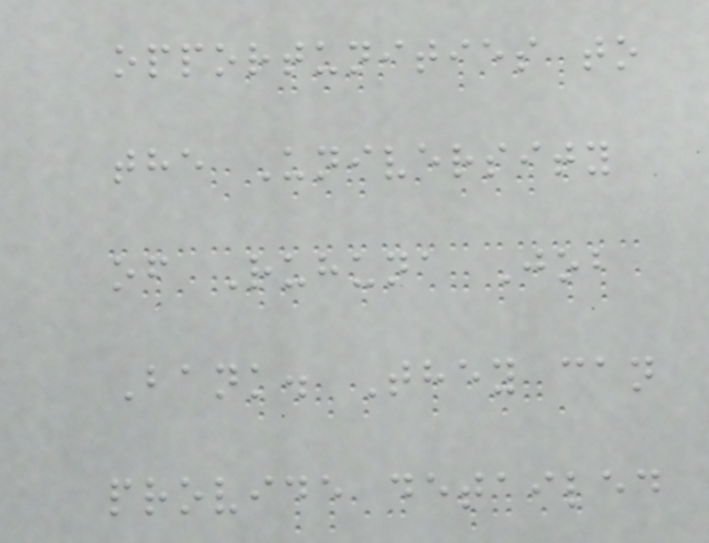opportunities to
the University
of Ruhuna Job
Bank. They can
provide detailed
